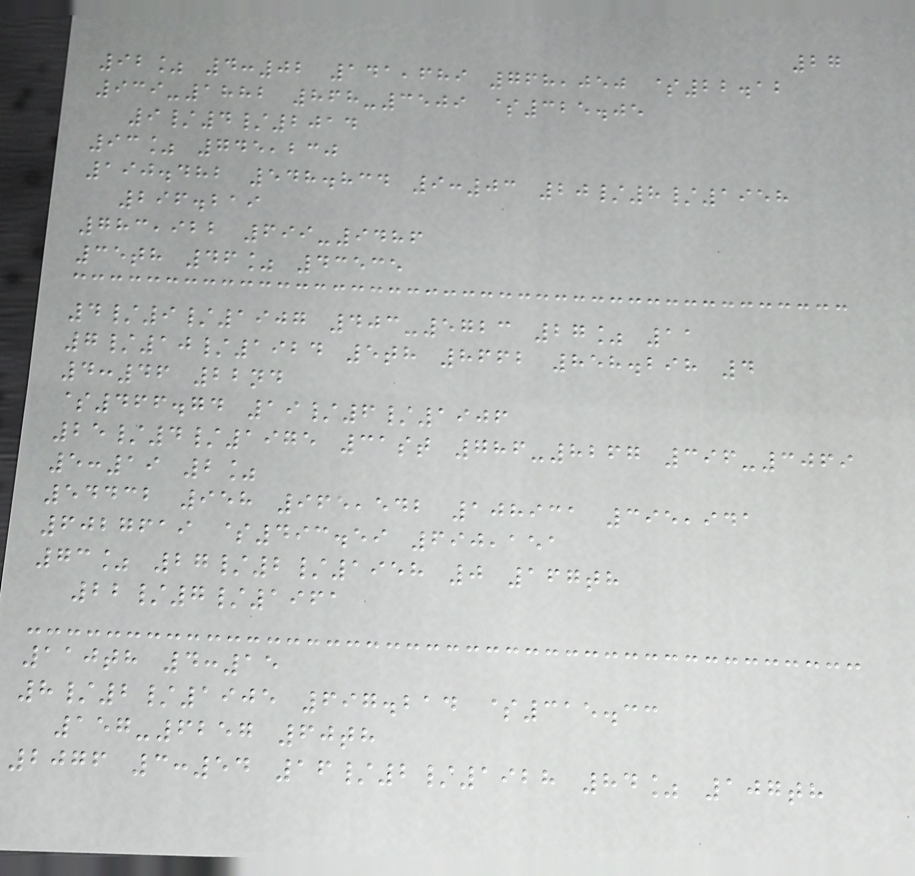27
92% 4:02 141,689 768,050 $22.12
939-1882 868-3509 $325.05
9/4/2014
93% 745,230
190.482 548.834 9:03 20/8/1958
296.219
783,922 699-9486
35th 46% 43535
4/9/1907 403-5723 27% 11
7/10/1924 5th 8662 858.298 4
4:46 22nd
$466.74 19/6/1906
25/4/1975 31st 786-8267 396-3069
5:19 2%
54432 958 965,542 108931 395,941
6027619 $493.59 690,151
73% 27/2/1958 0 167th
22/7/1961
110th 4:15
8/2/1905 697.214 $315.33
157-6257 60th
2076 3:54 16/2/1928 84% 107th
